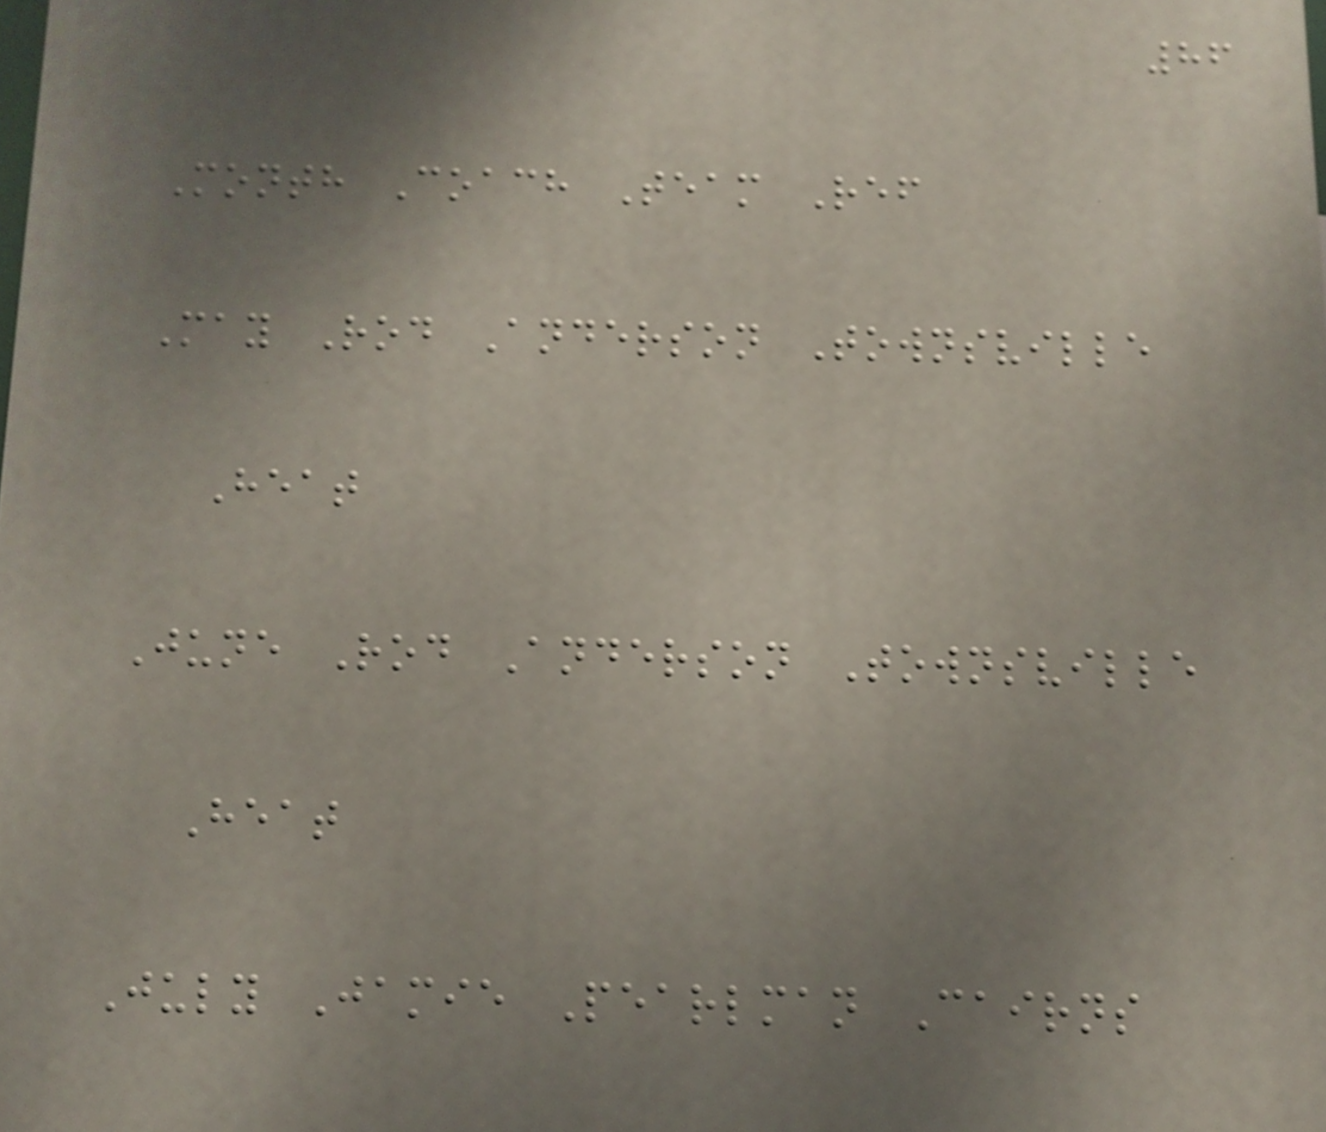86
Month Coach Team Ref
May Rod Anderson Townsville
Heat
June Rod Anderson Townsville
Heat
July Jamie Pearlman Cairns
